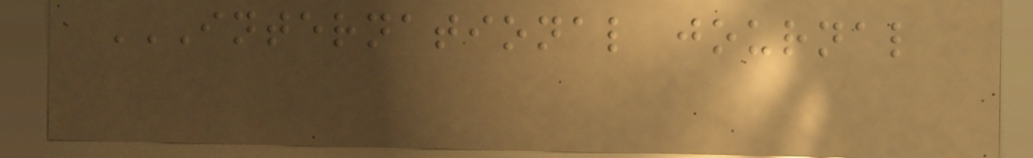INTERNATIONAL JOURNAL
